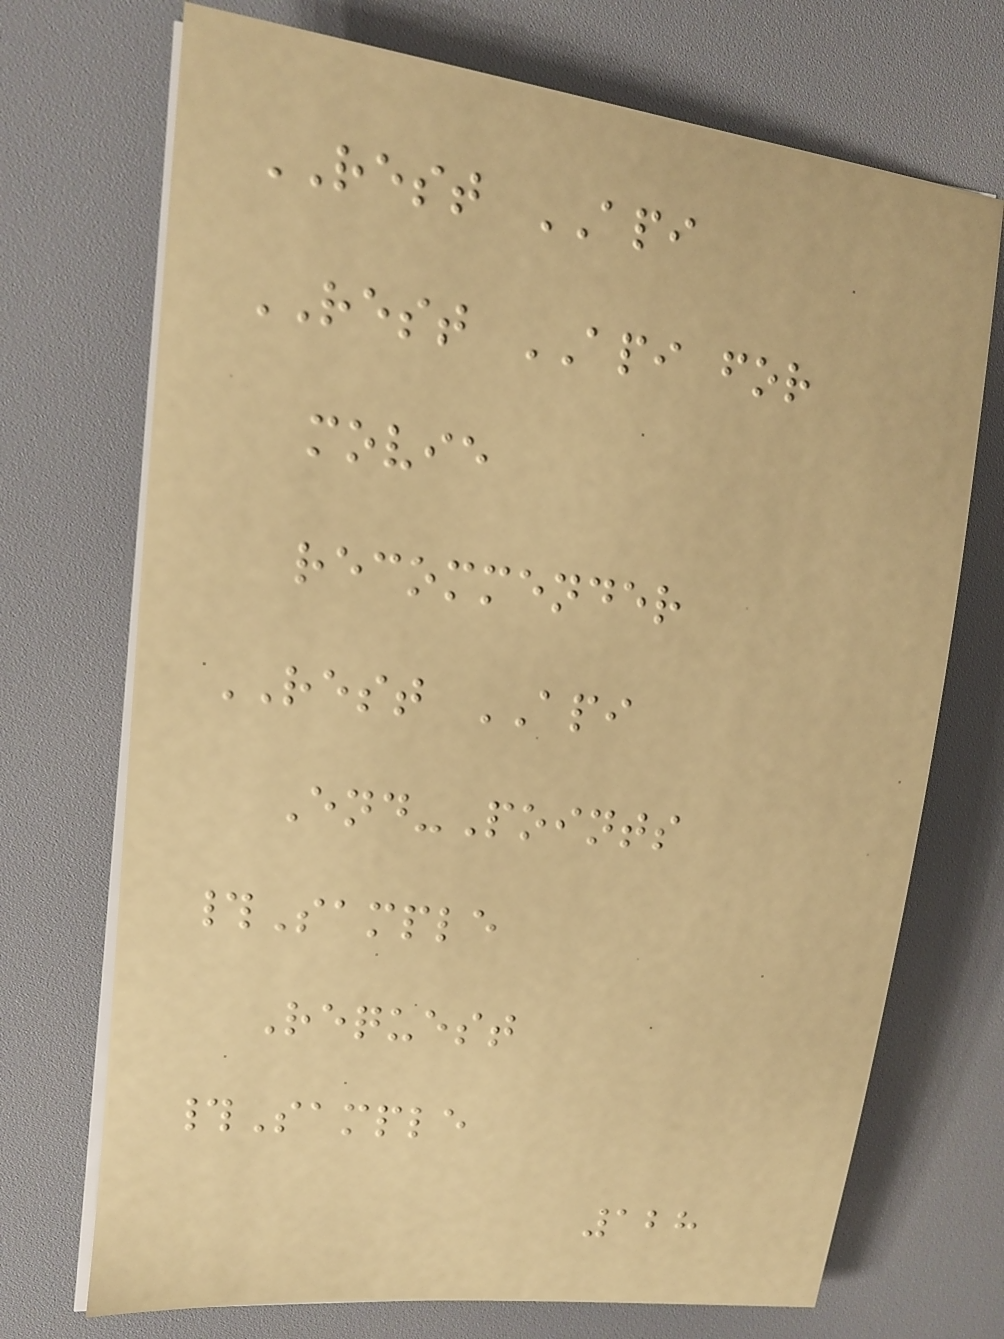REST API
REST API for
movie
recommender
REST API
End-Points
#Sample
Request
#Sample
128
